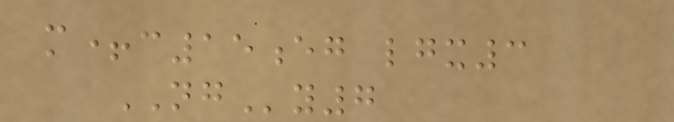m+c15eg lgx3
NGy7
